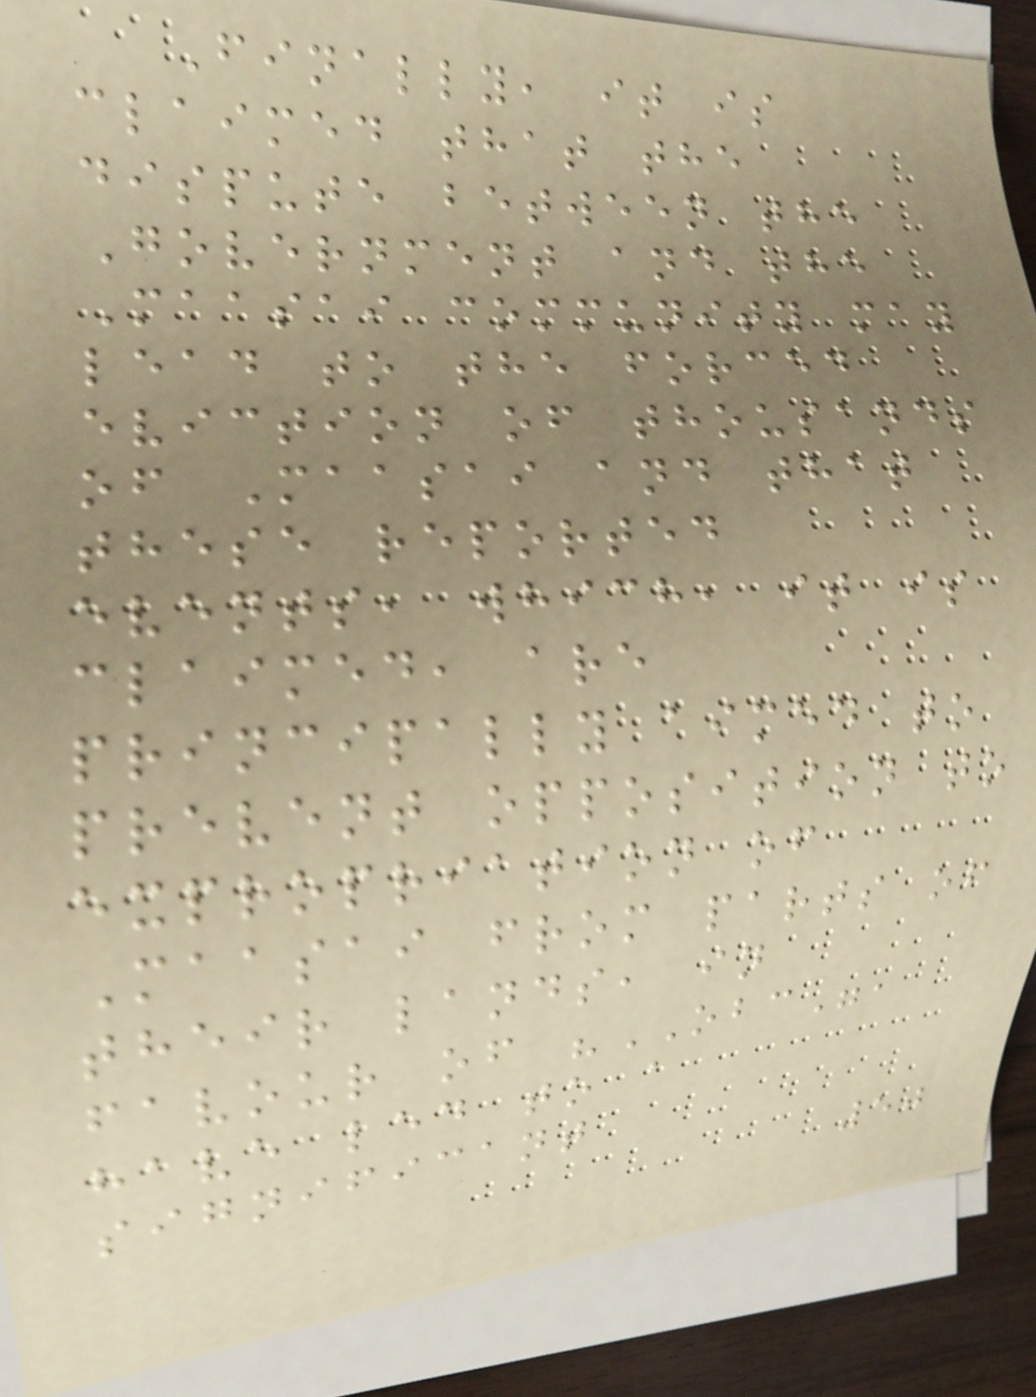Finally, it is
claimed that the
dispute between the
Government and the
Maasai community may
lead to the forced
eviction of thousands
of Maasai and that
these reported
events, which, it is
claimed, are
principally aimed to
prevent opposition to
expropriation of
Maasai from parts of
their lands, in
favour of "OBC",
have led to a
significant
50
